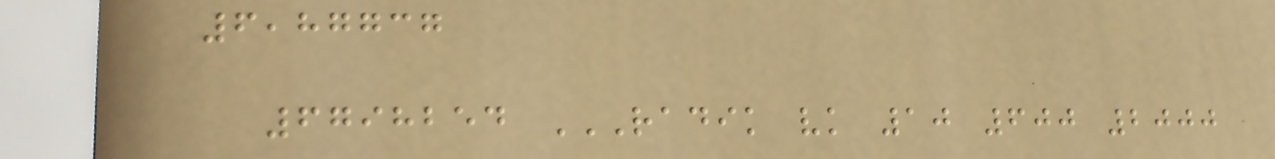6,87737
6798254 RADIK VK 10 600 2000
